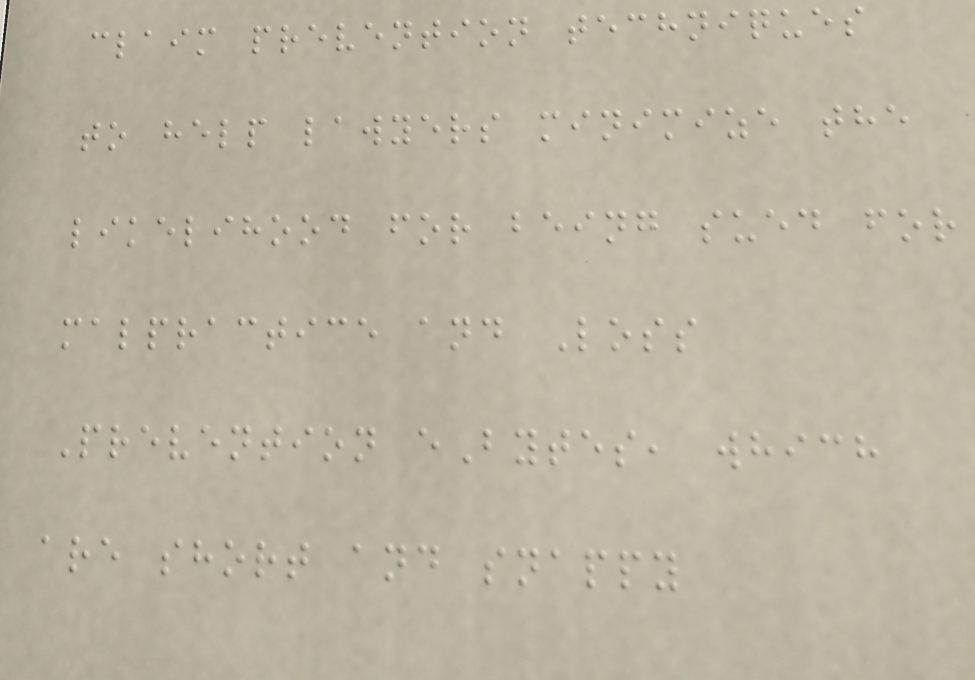claim prevention techniques
to help lawyers minimize the
likelihood for being sued for
malpractice and Loss
Prevention eBytes, which
are short and snappy
